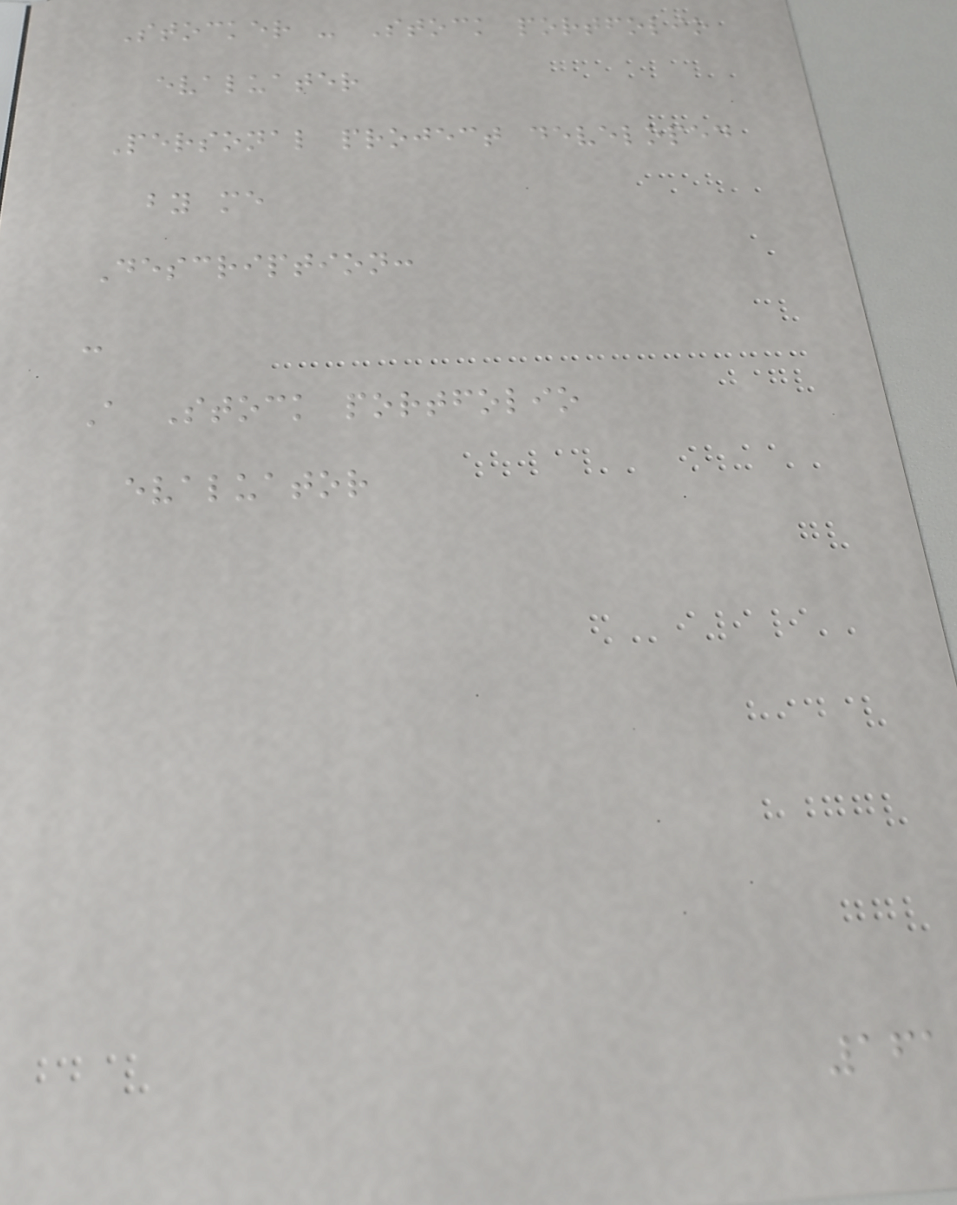Stocker - Stock portfolio
evaluater
Personal project developed
by me
Description:
-
A Stock portfolio
evaluator
161
